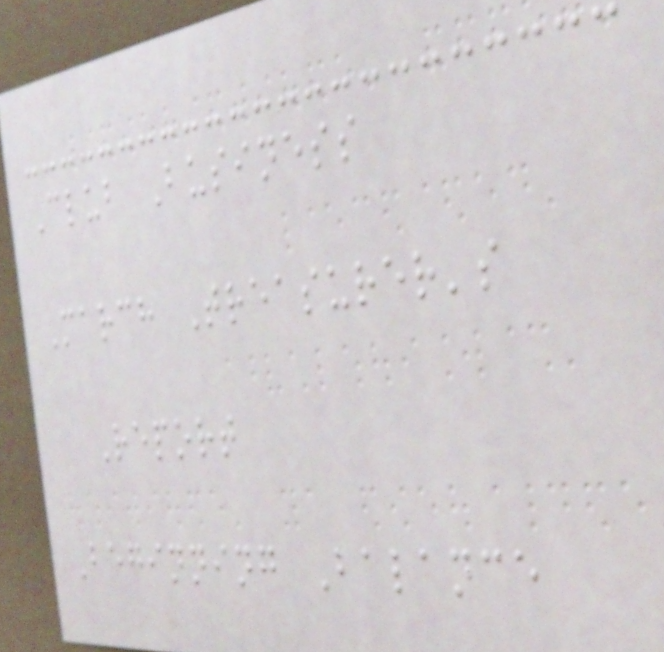Club Business
March Treasurer's
Report
Beginning Balance
